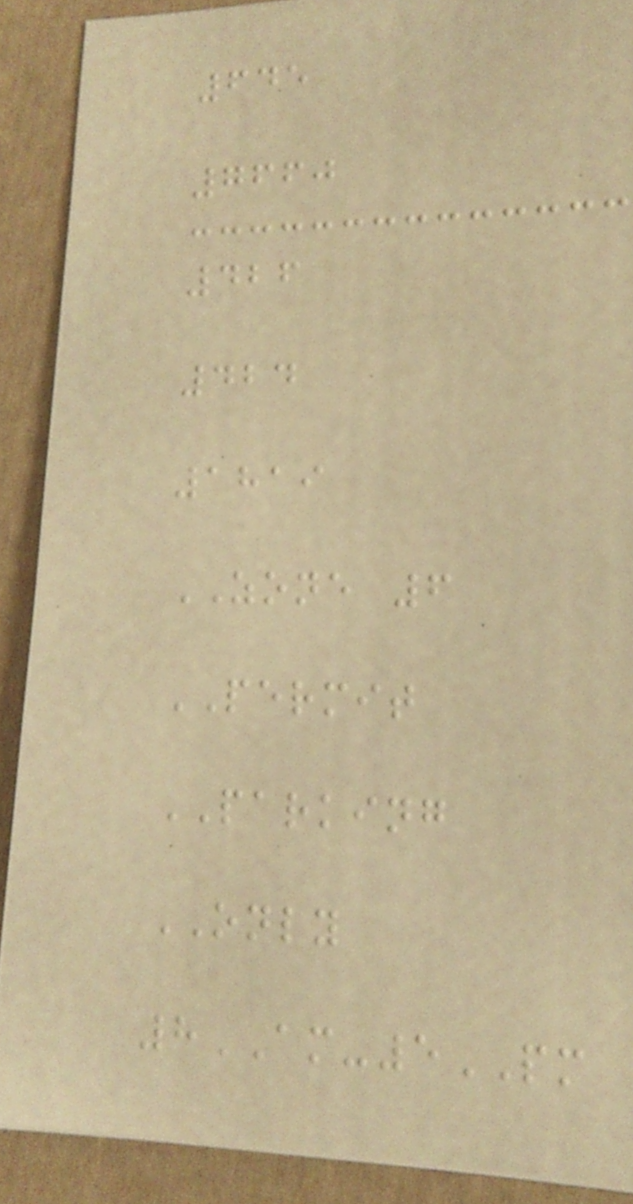645
7660
426
424
1819
ZONE 6
PERMIT
PARKING
ONLY
8AM-5PM
